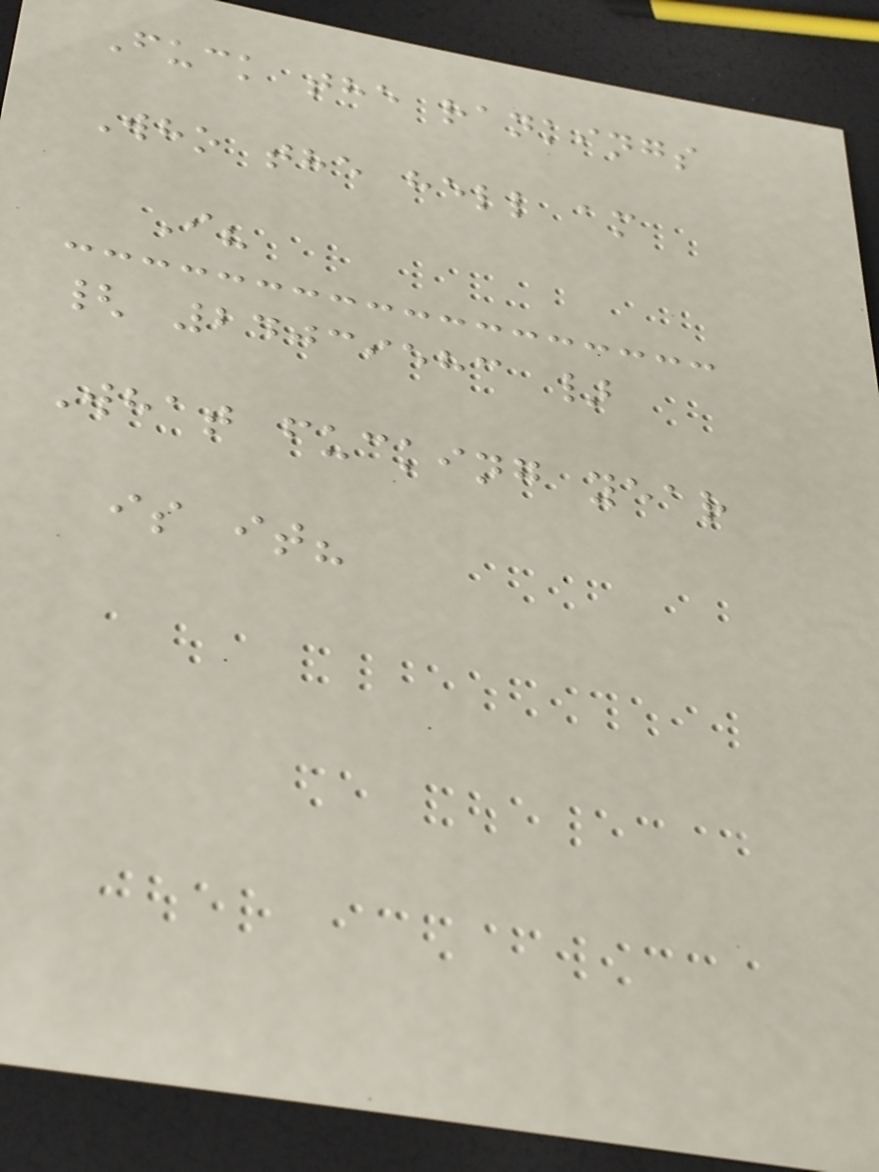Fuck the rankings
Who the hell am
I?
{ 24039583 }
What fucking year
is it?
